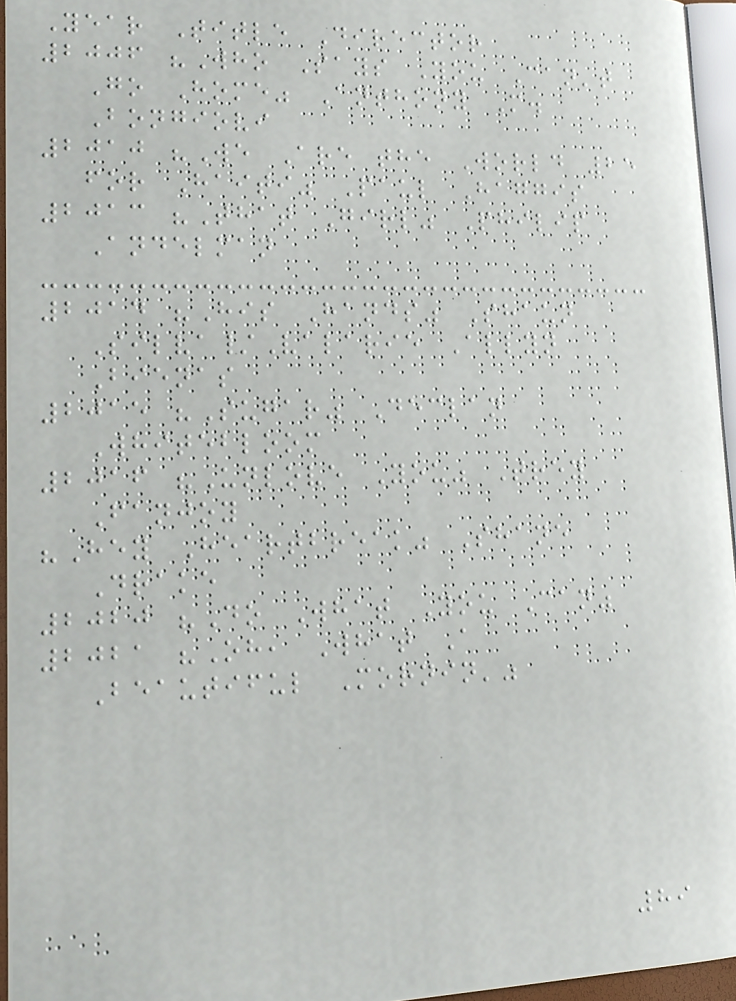Year Title Director
2006 "Who Says You Can't
Go Home" Anthony M.
Bongiovi
2010 "We Are the World 25
for Haiti" Paul Haggis
2013 "That Girl" Philip
Andelman
2014 "His Hands" Shaun
Silva/Valarie Allyn
Bienas
2015 "Sugar" Declan
Whitebloom
2016 "Unlove You" Trey
Fanjoy
"Hey Heartbreak" Shane
Drake
2020 "Do What You Can"
2021 "Oh, What A
Beautiful Mornin'"
89
